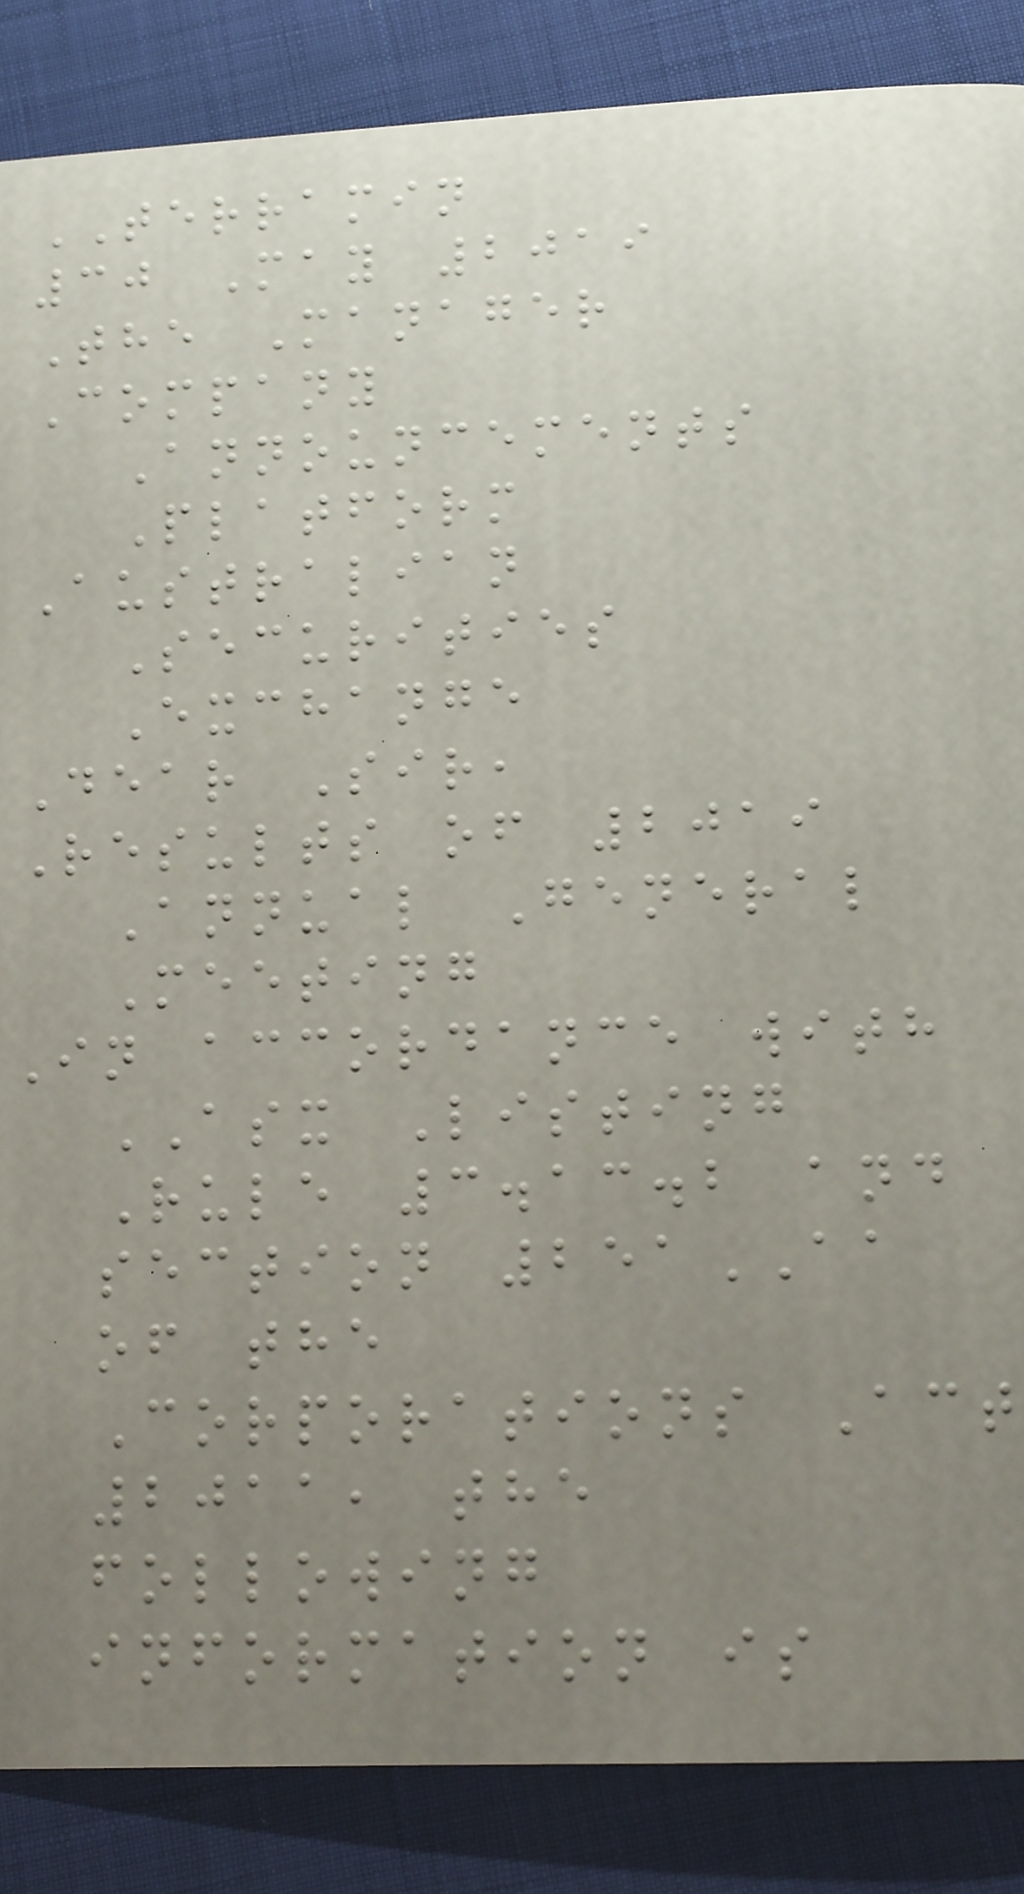TERRAMIN
30 May 2019
The Manager
Company
Announcements
Platform
Australian
Securities
Exchange
Dear Sir,
Results of 2019
Annual General
Meeting
In accordance with
ASX Listing
Rule 3.13.2 and
section 251AA
of the
Corporations Act
2011, the
following
information is
